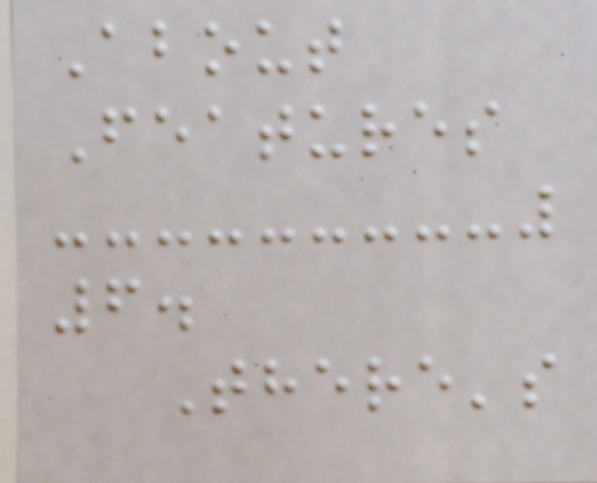About
Features
6.
There's
